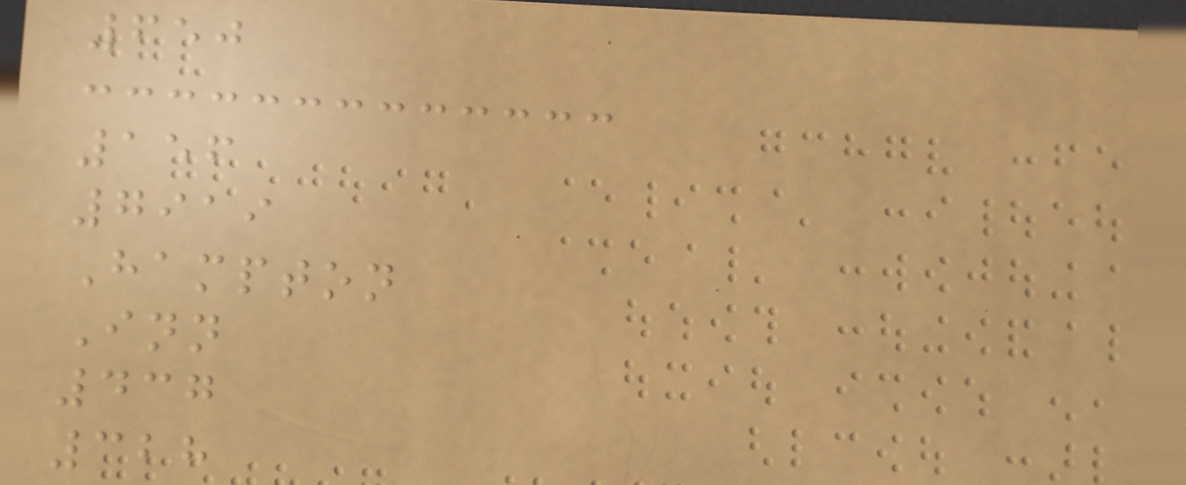650
156
7919
Hampton
Inn
437
328
